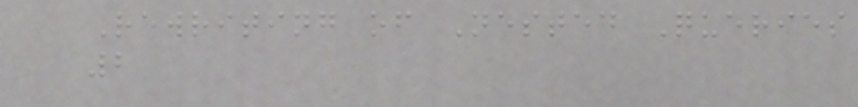Rewriting of Nested Queries
2
